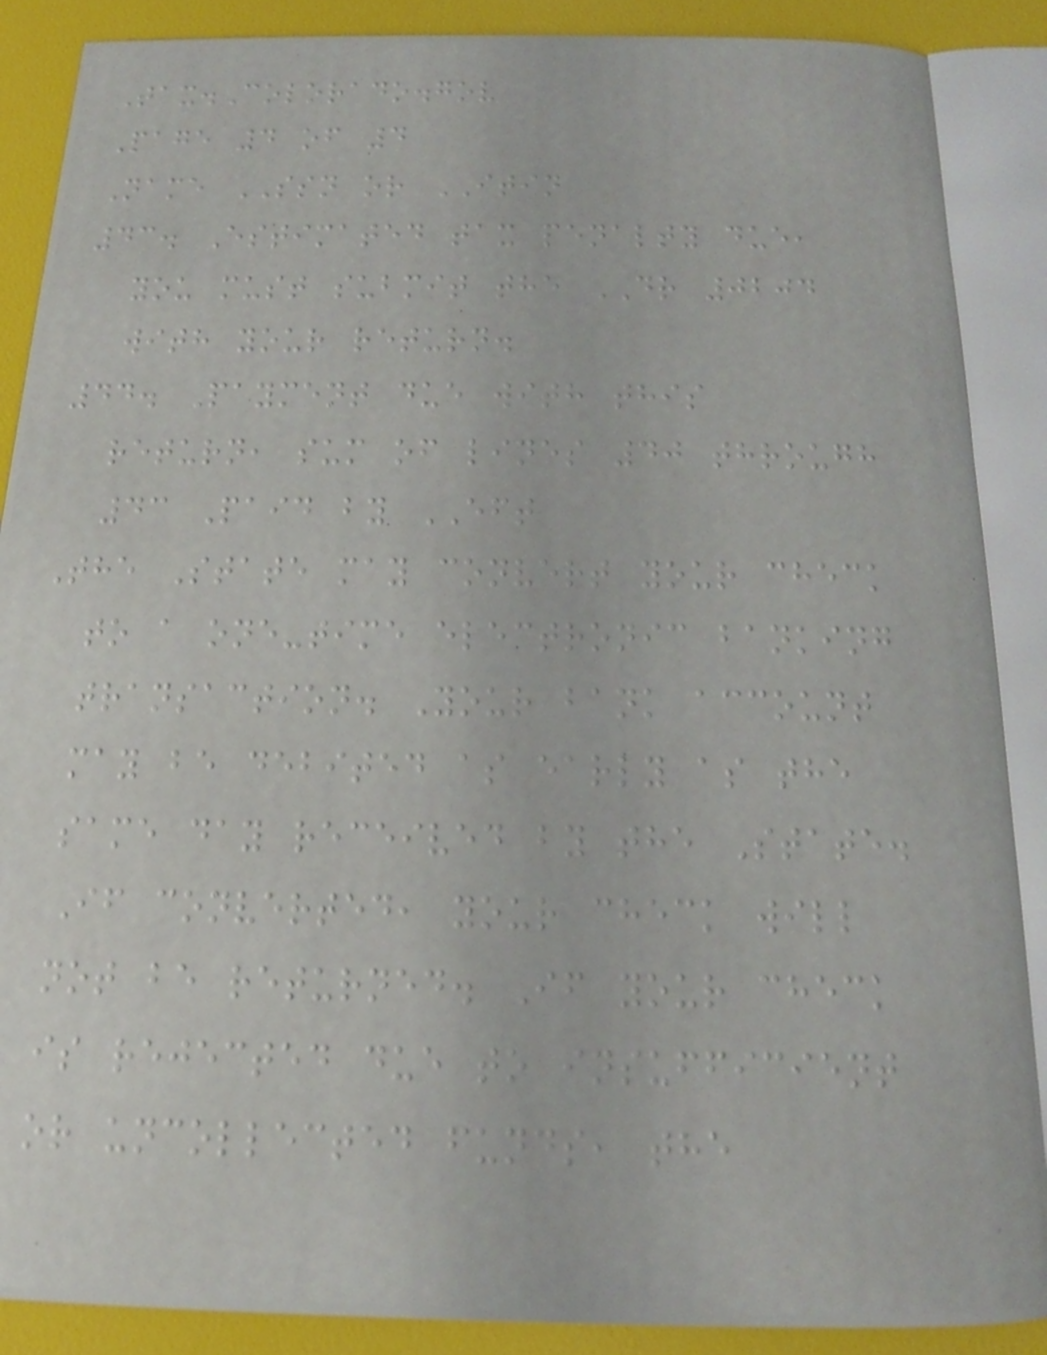Tax.Colorado.gov
Page 4 of 4
Name SSN or ITIN
43. Estimated tax penalty due,
you must submit the DR 0204
with your return.
44. Payment due with this
return, sum of lines 40 through
43 Paid by EFT
The State may convert your check
to a one-time electronic banking
transaction. Your bank account
may be debited as early as the
same day received by the State.
If converted, your check will
not be returned. If your check
is rejected due to insufficient
or uncollected funds, the
